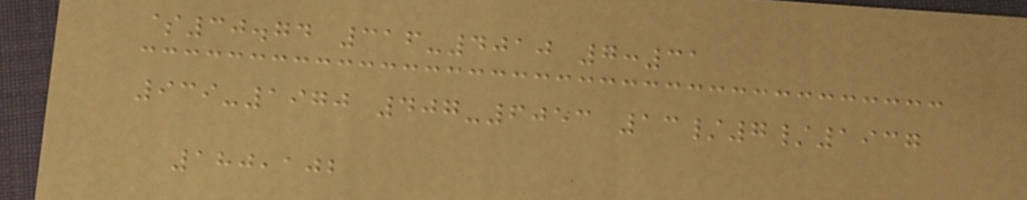$30.74 316-4010 7:31
939-1970 407-6053 13/7/1937
180,102
